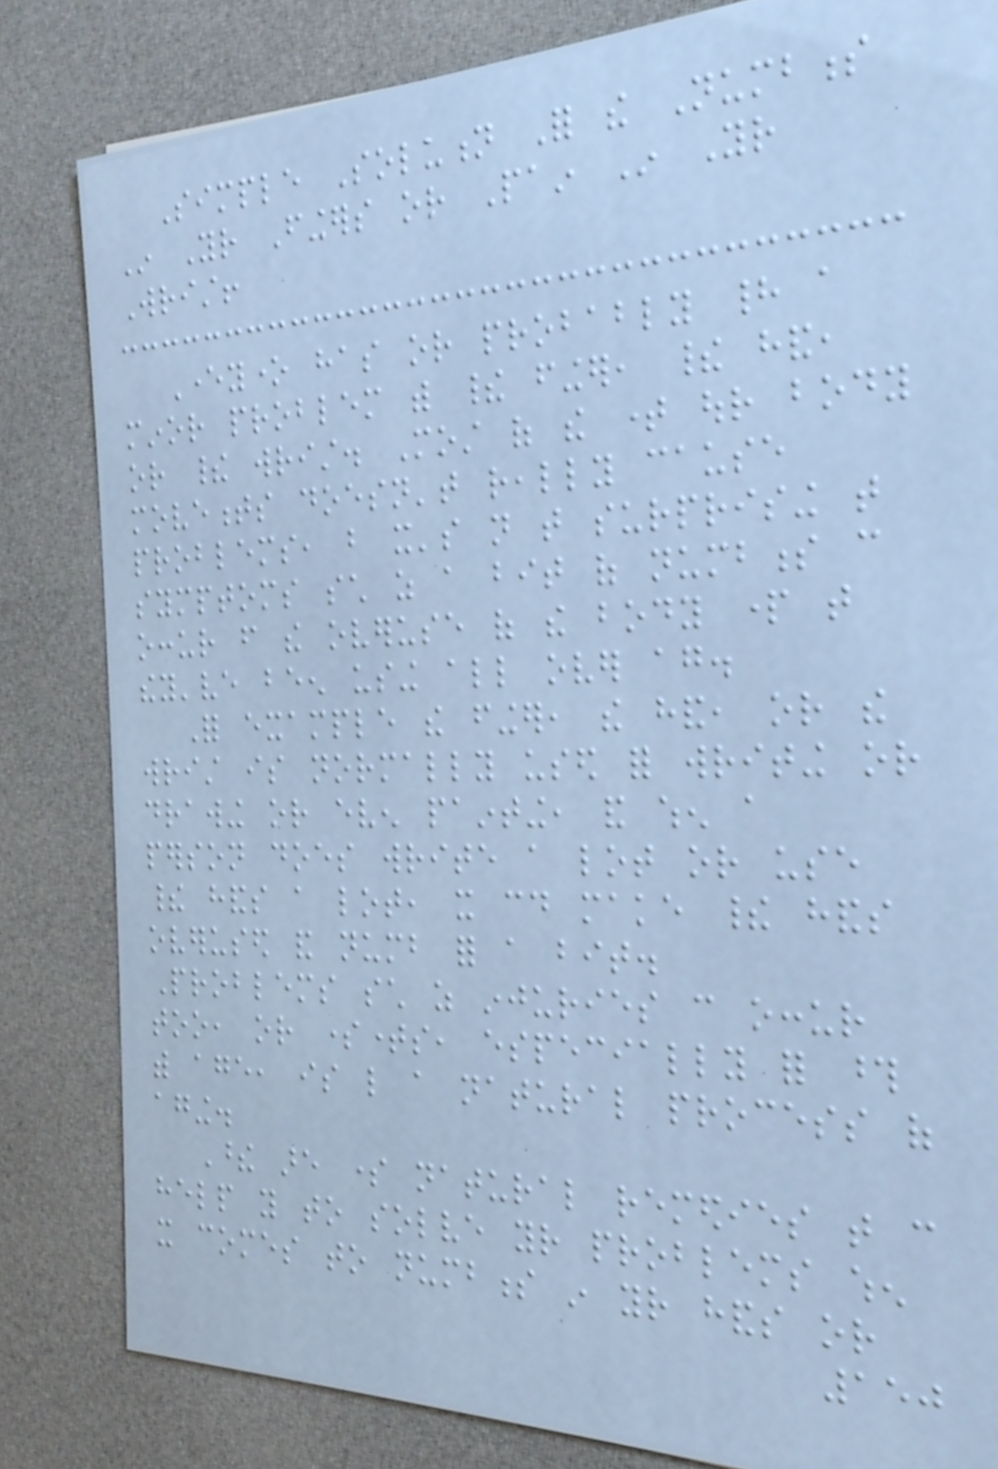Simple Solution For the Numbness
In Your Fingers or Pain In Your
Wrist!
Everyone has or probably had a
minor problem with their finger, their hand,
or their wrist. Most of the time our body
movements doesn't really cause
problems, but it's not that surprising that
symptoms such as a bit of numbness can
occur from the overuse of the body part that
they've been using all over again.
For example the finger, the hand, or the
wrist is normally used for writing or
drawing or even painting, and when a
person does write a lot or use
their hands a lot, it could make their hands
overused and numb for a bit.
Problems such as injuries can occur
too, or sometimes, especially for those
with age, is like a natural process of
aging.
These are some natural remedies that can
help you to solve your problems when
it comes to numbness in your hands or
150
